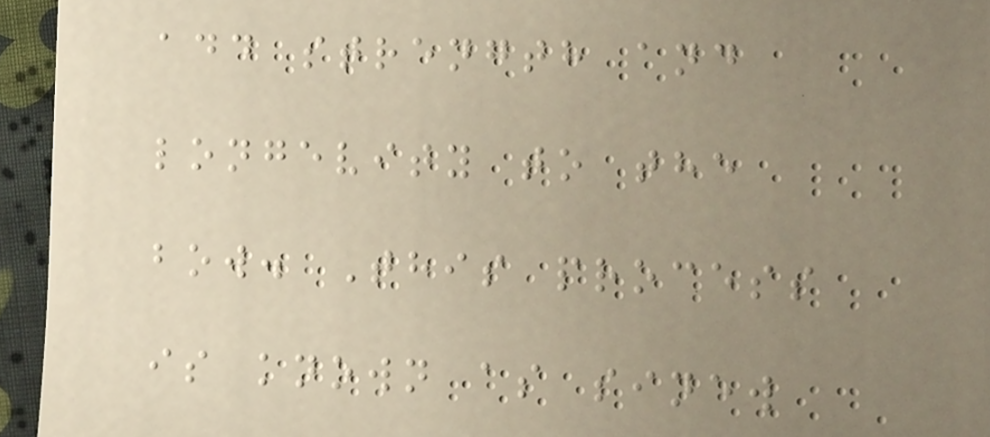add strength and
longevity to the
bow. This process
is known as sinew
